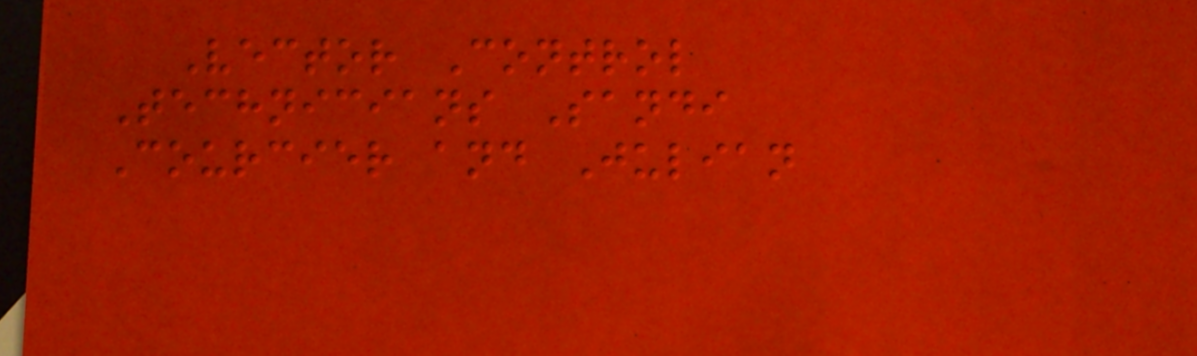Vector Control
Technicians Sandi
Courcier and Julian
